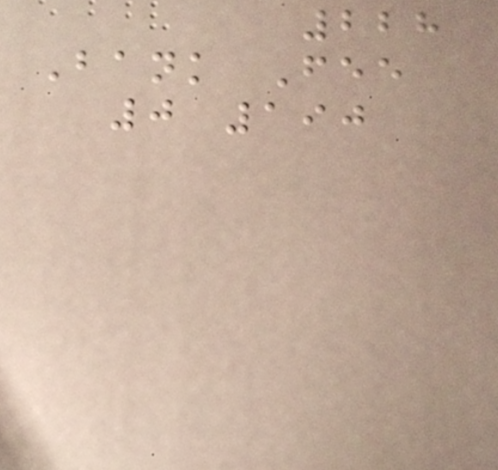228
Bank Fee
0 190
